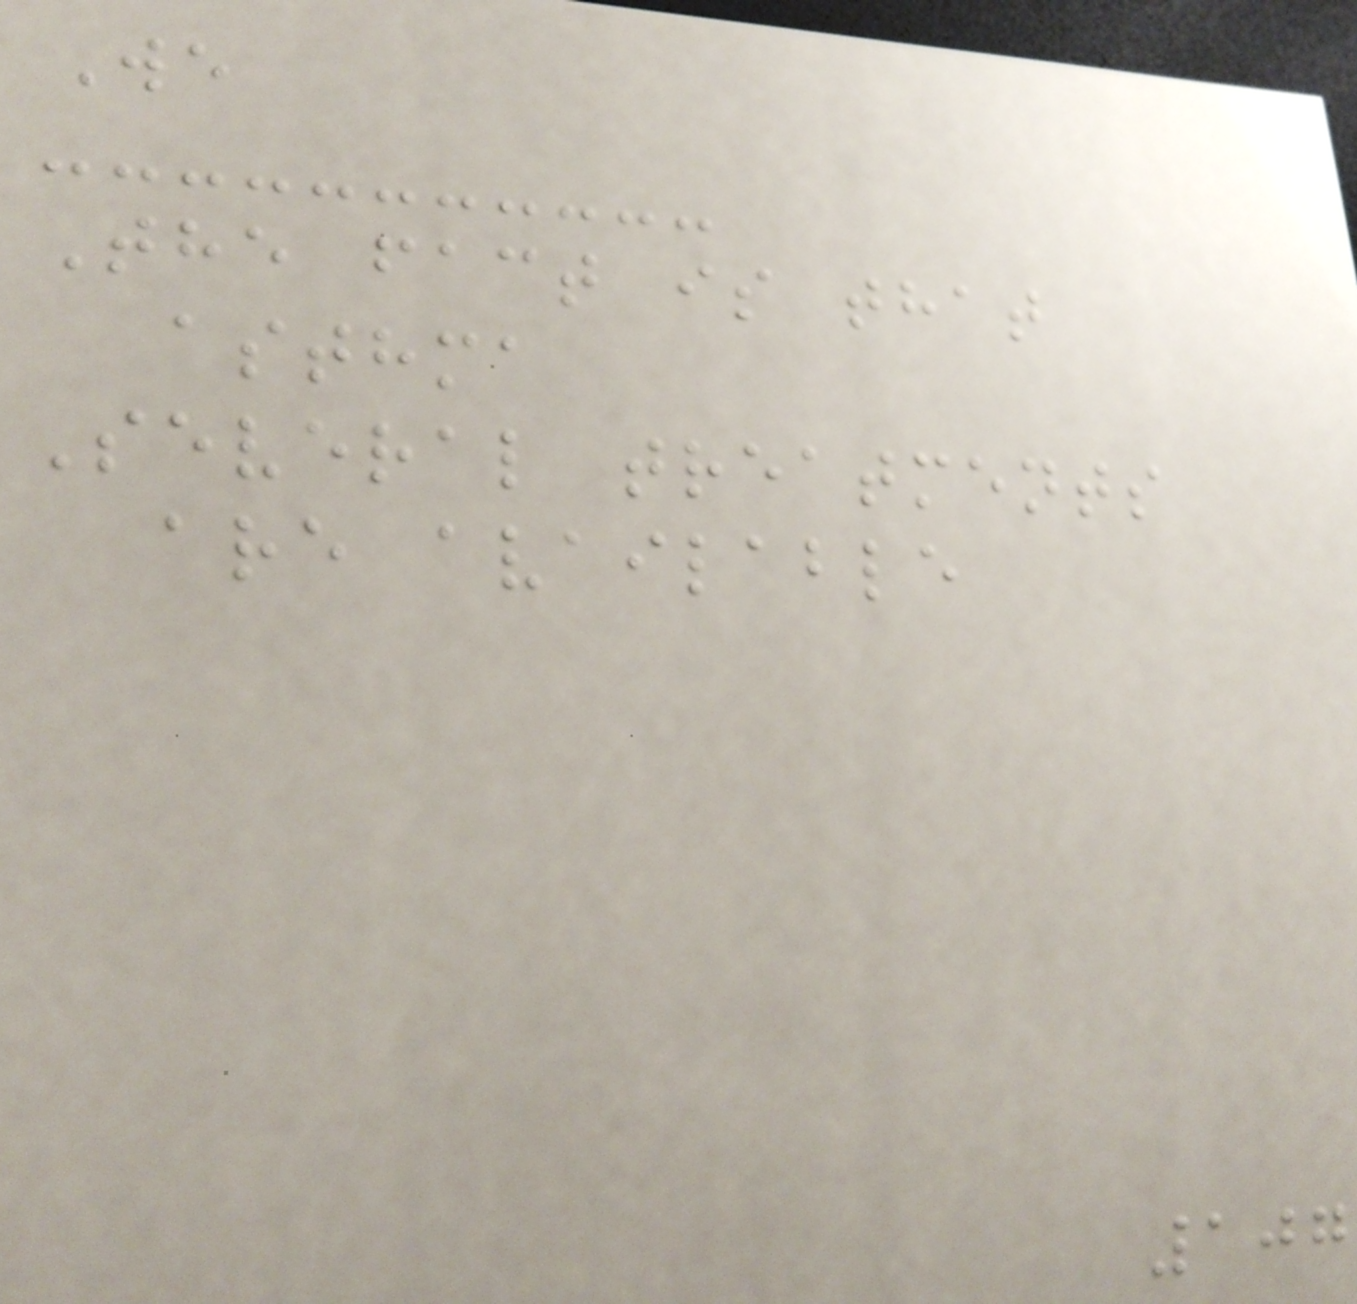We
The fact is that
asthma
Several treatments
are available
107
